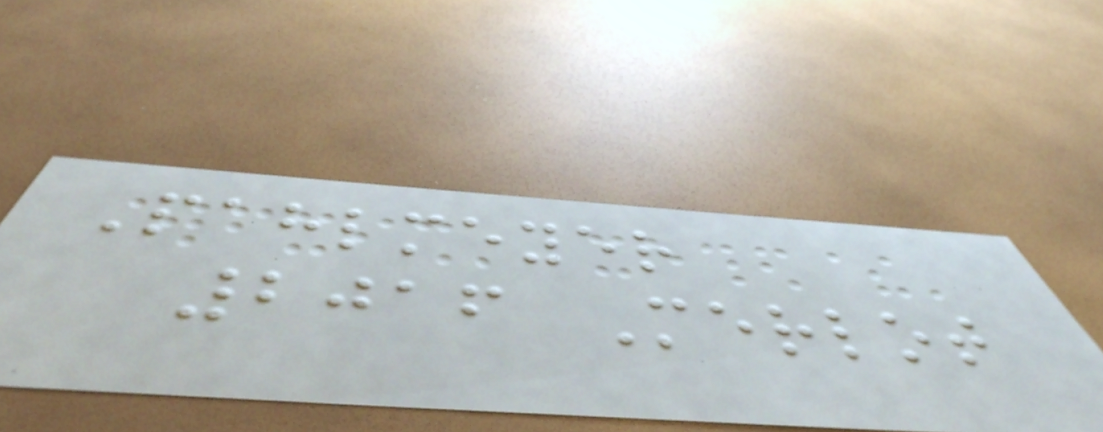Pahlmeyer
2016 Merlot
